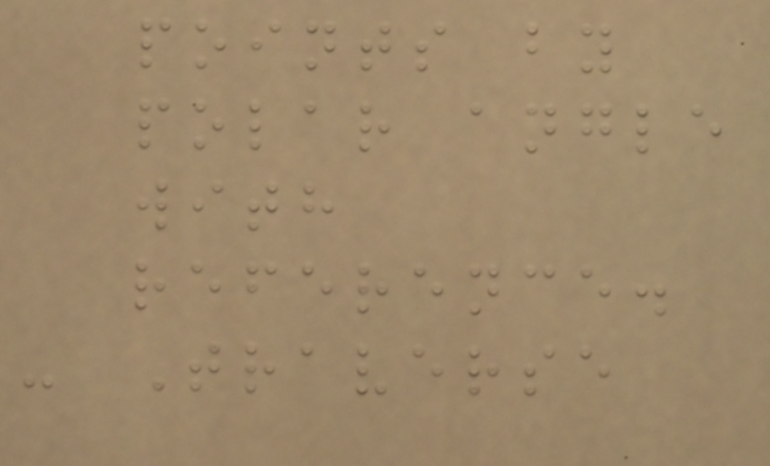points by
polar angle
with
reference.
- Traverse
